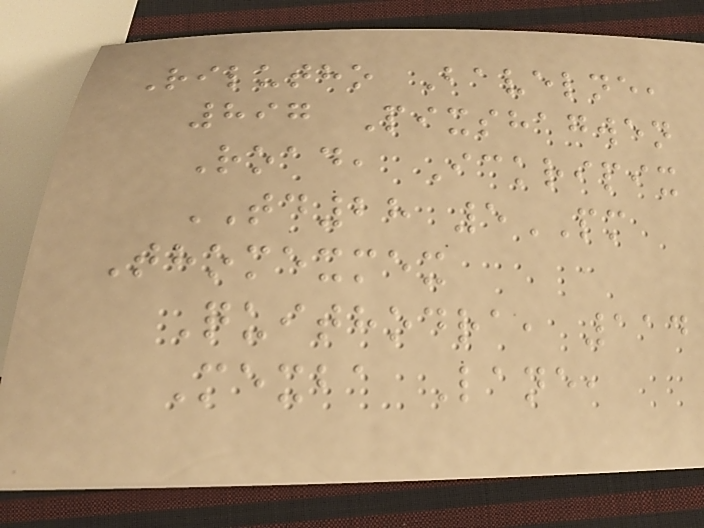Rilutho Bavelne,
897 Pixshagwen
Road, Ickripix
TD28 5PM
Thomexmex
Quithodra, 114
Mexba Lane,
